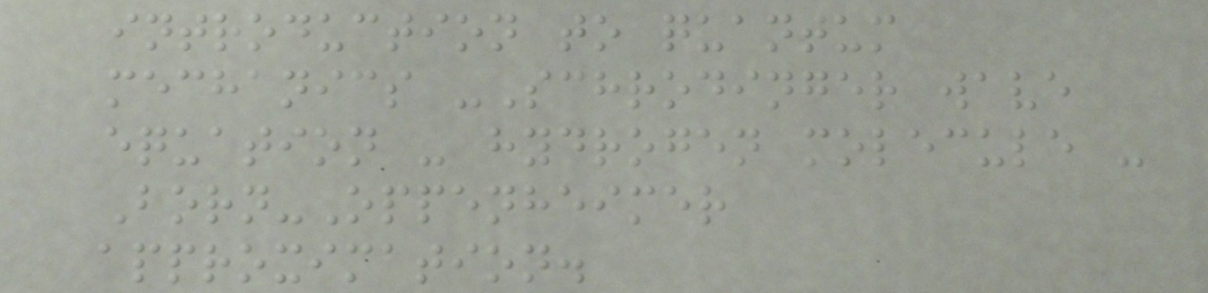introduction to quantum
mechanics -Schrodinger wave
equation - hydrogen molecule -
Born-Oppenheimer
approximation.
